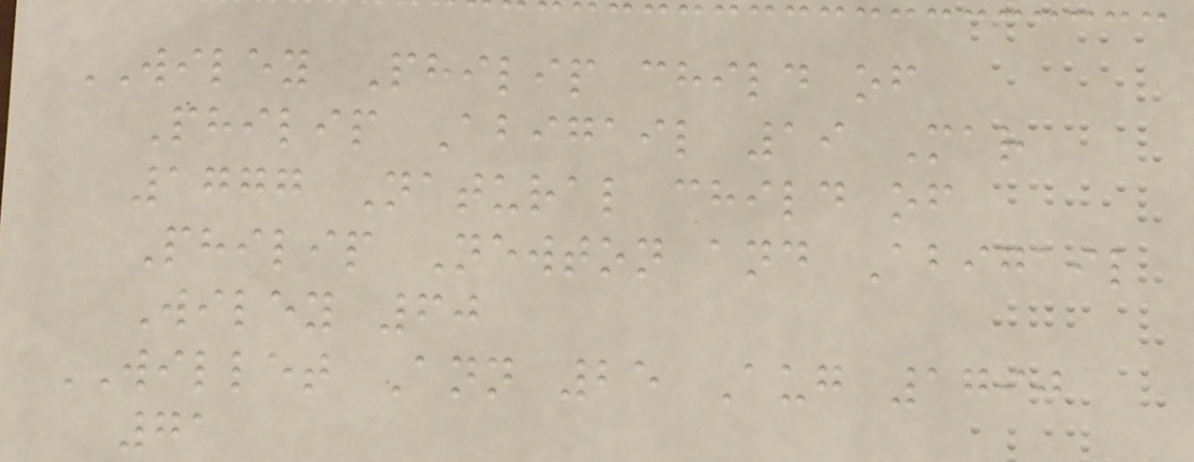WILEY Philip child of
Philip Abigail 19 Mar
1777 Natural child of
Philip Newton and Abigail
Wiley 60
WILLET Ann 25 Aug 1790
71
